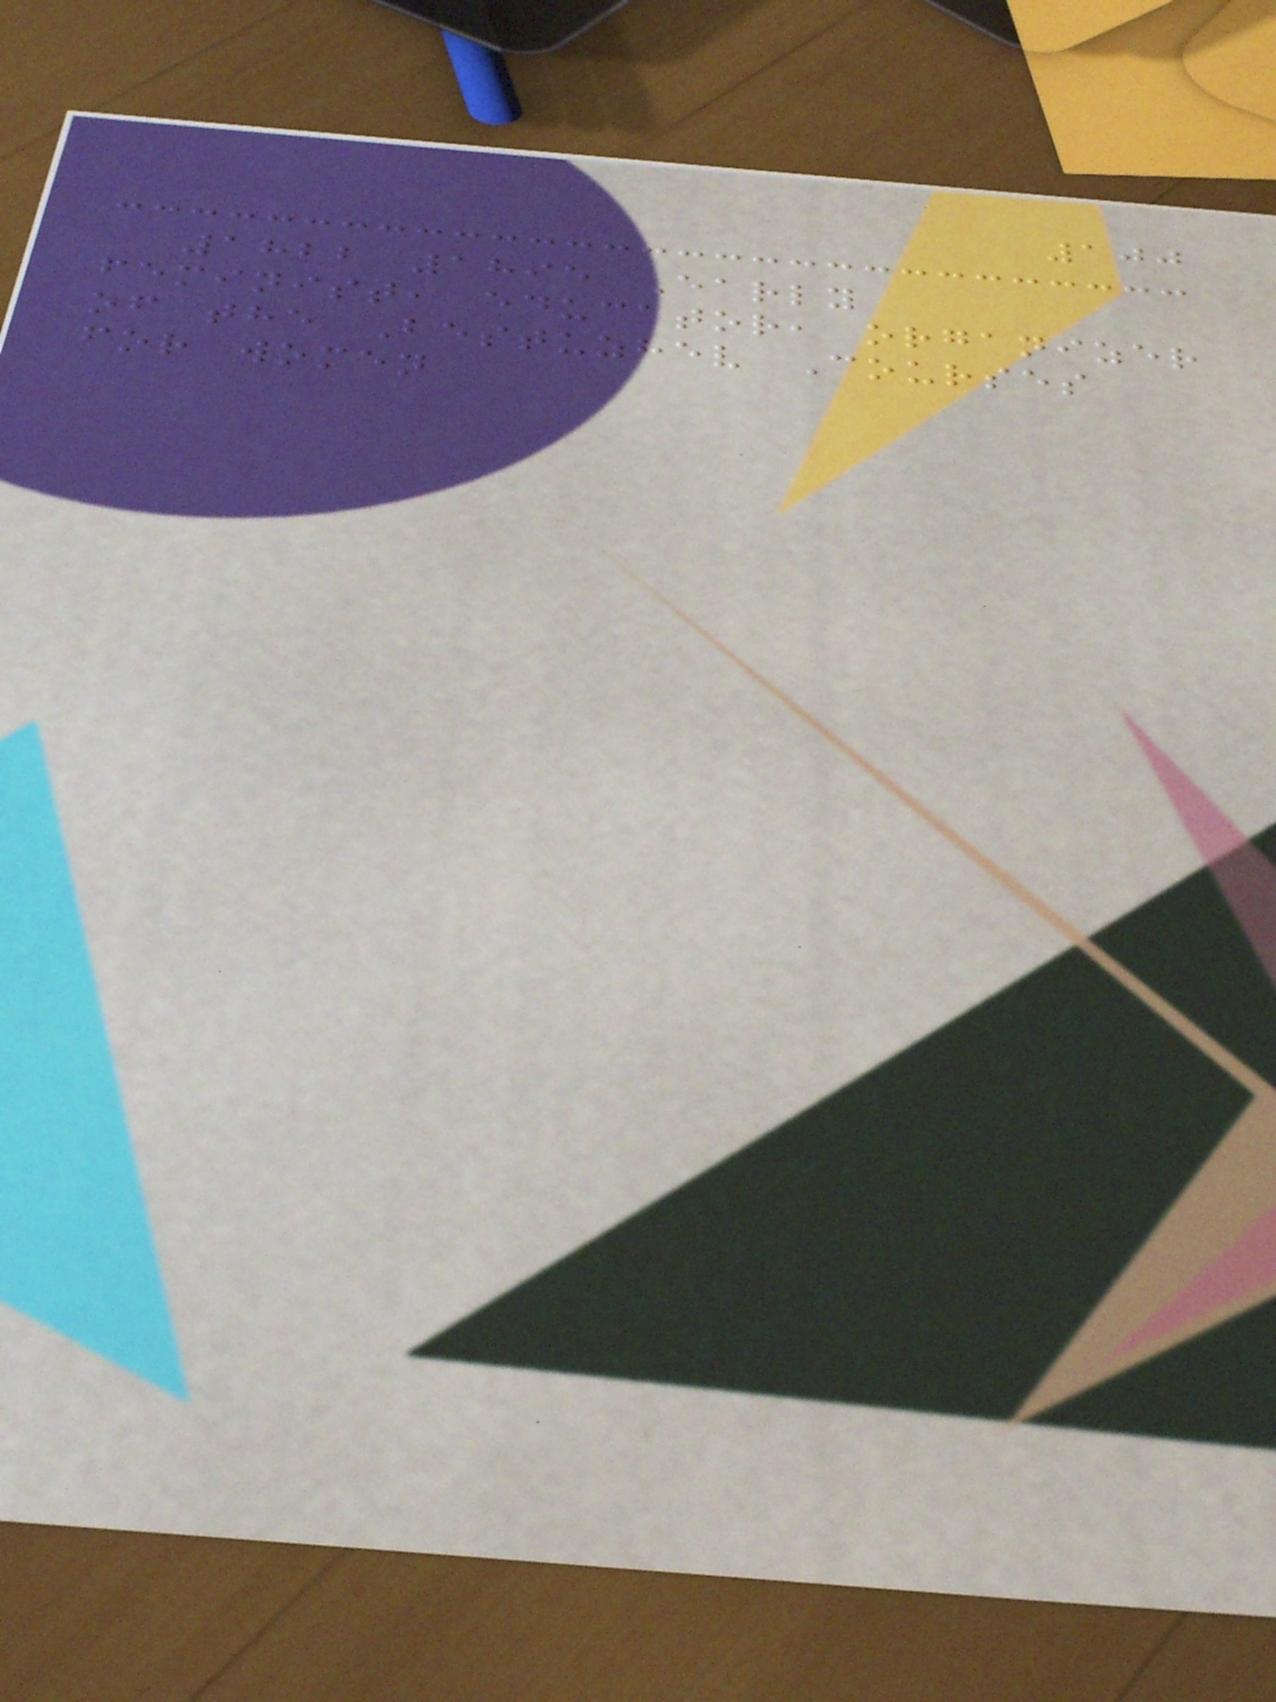100
1822 1895 Early
feminist, educator, organizer
of the Bestuzhev Courses
for women
